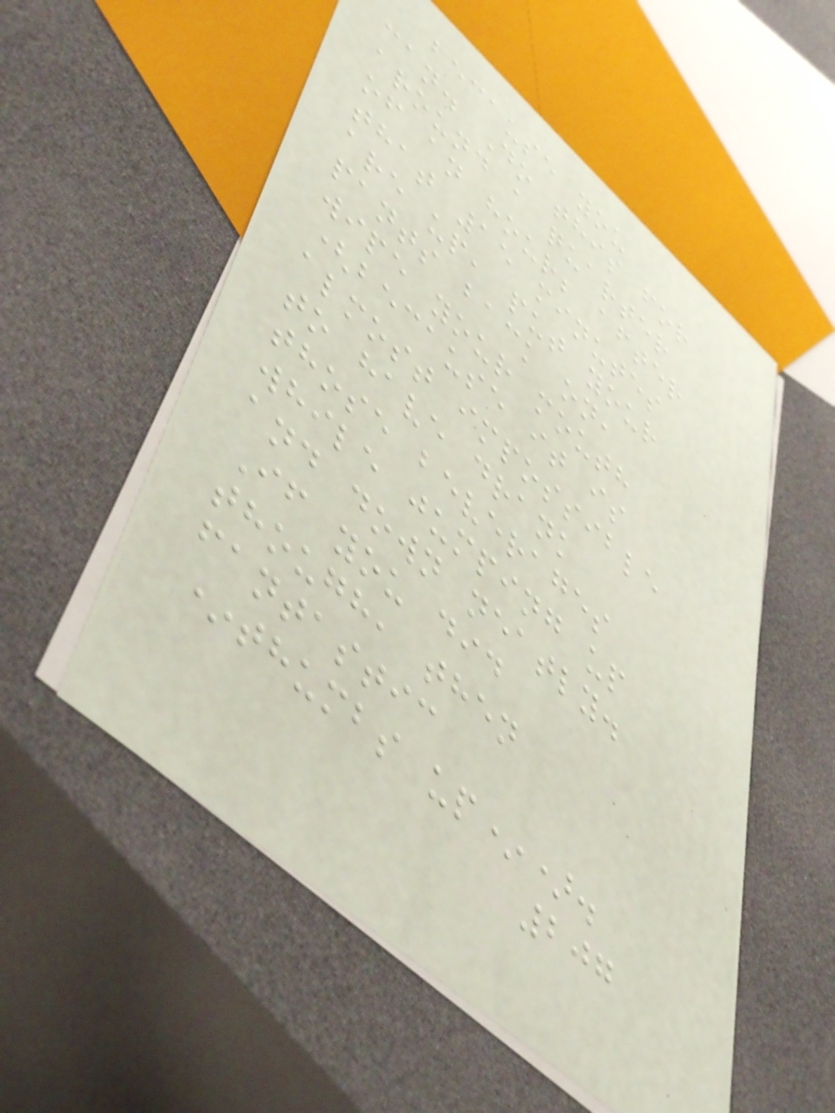because you
can. Do this for
around a quarter
of an hour; after
that 15 minutes
are up, put your
pants back on,
wipe your mouth
(because it is
almost impossible
to have drank
those beverages
while jumping up
and down neatly.
If you did
though, then
fantastic
*thumbs up*).
207
